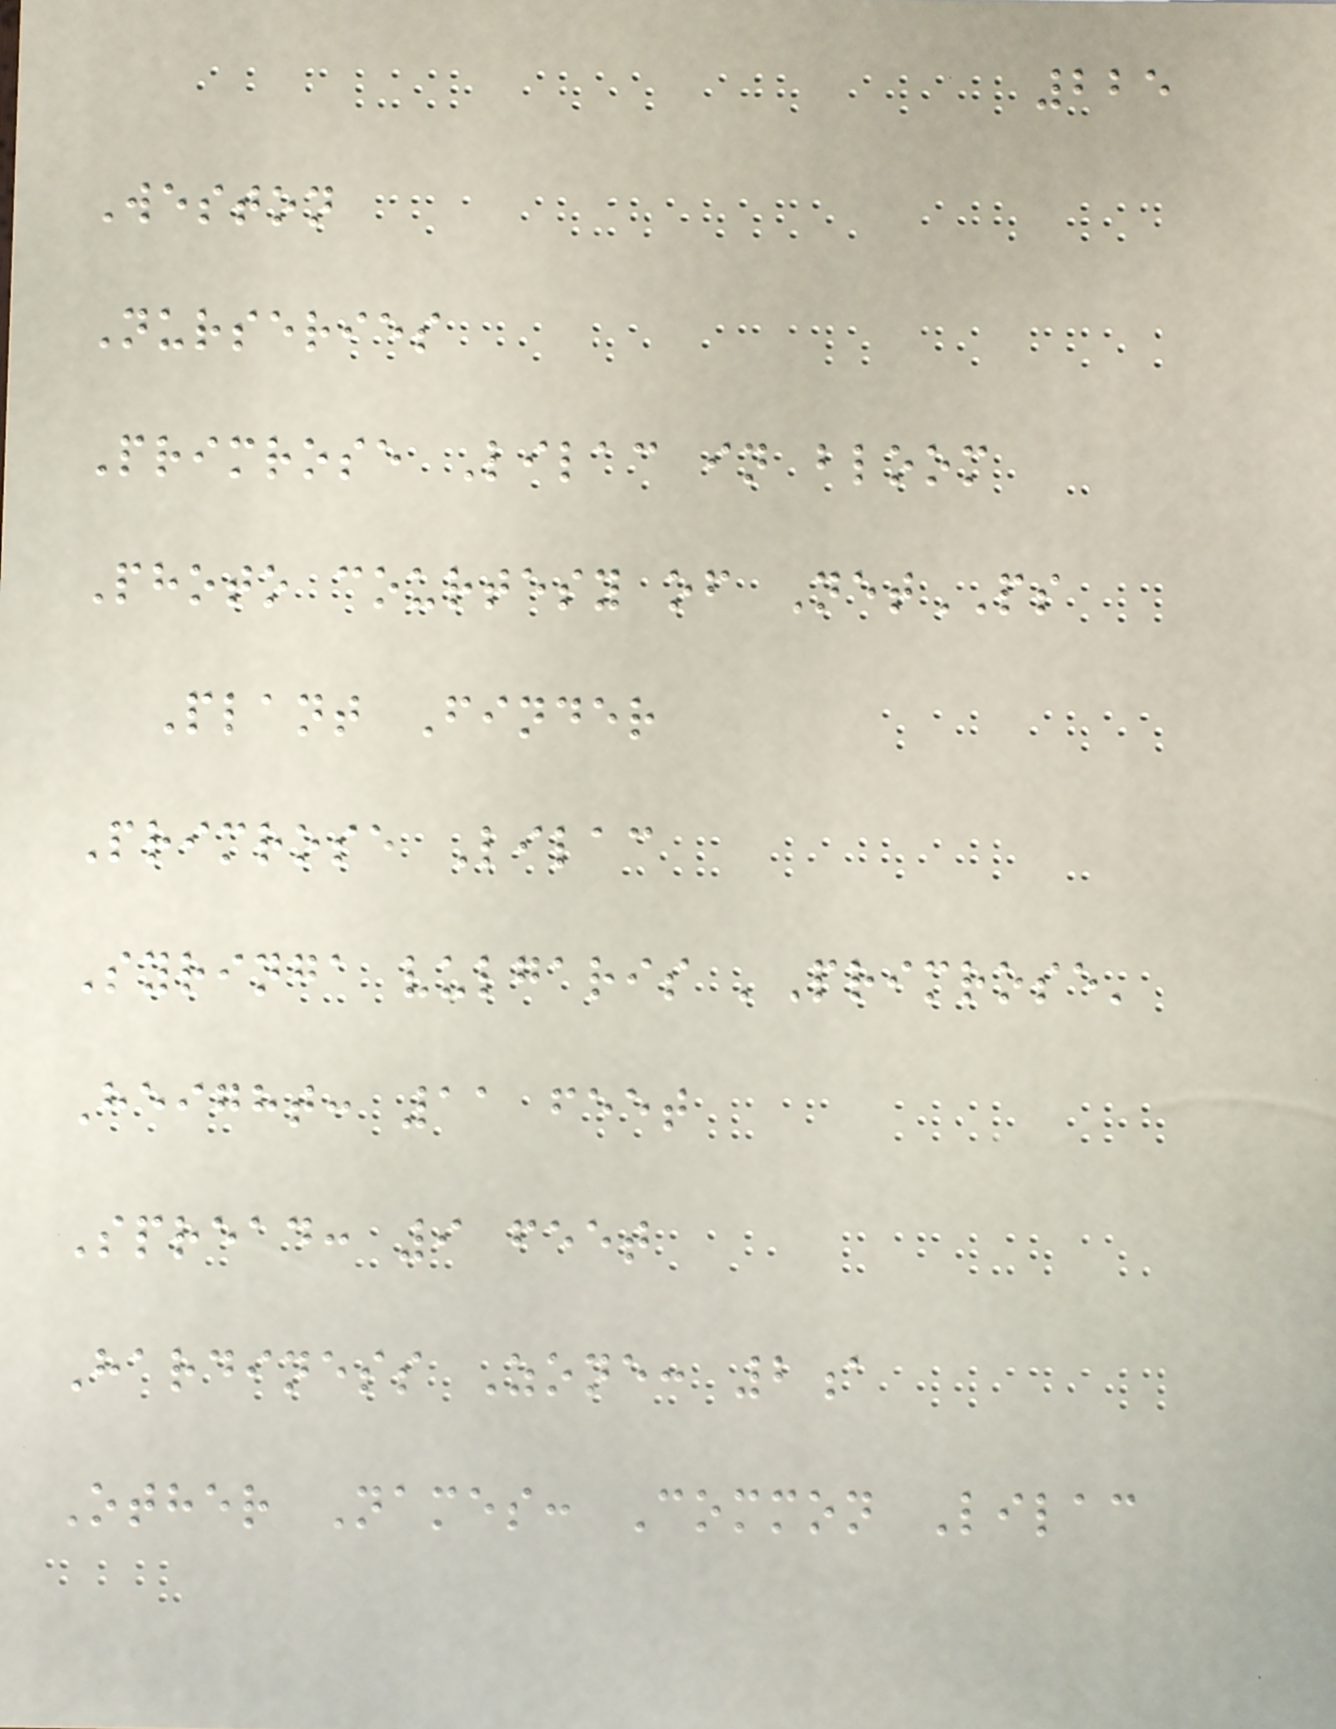225
Weston
Nurseries
Primrose Lilac in bloom
Photo courtesy of NetPS
Plant Finder
Primrose Lilac
Syringa vulgaris 'Primrose'
Height: 11 feet
Spread: 9 feet
Hardiness Zone: 2a
Other Names: Common Lilac
